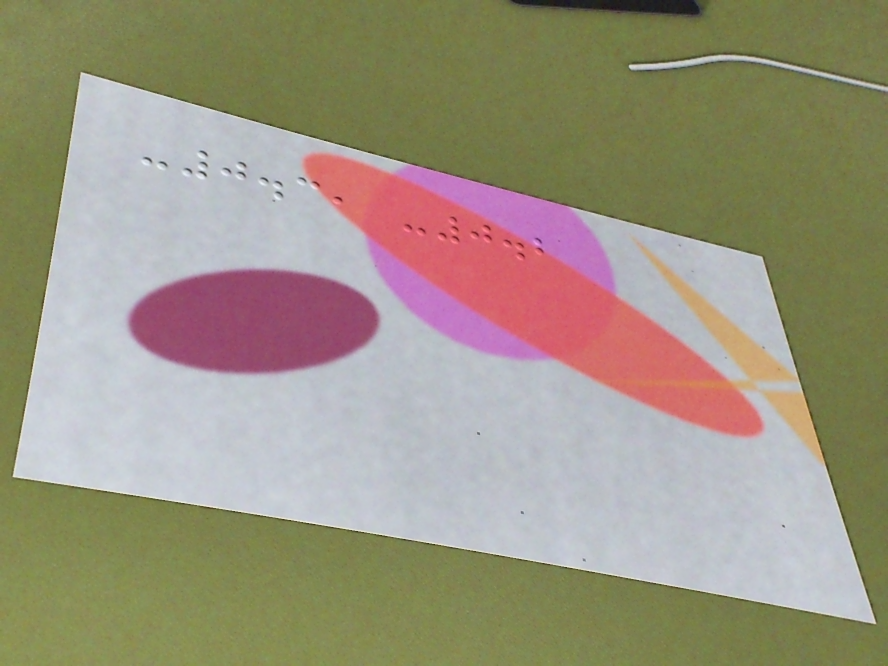-0.3, -0.2
